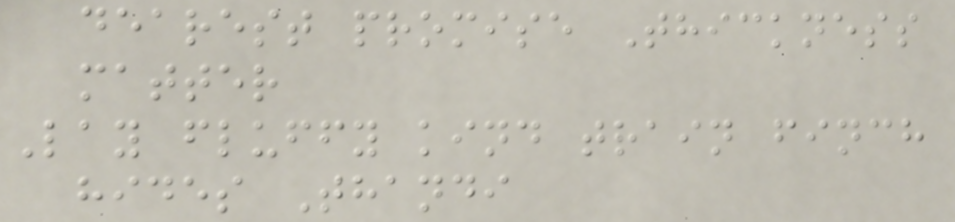dearest promise Thickness
matter
Lay fluffy kind train finch
hides Thandi
